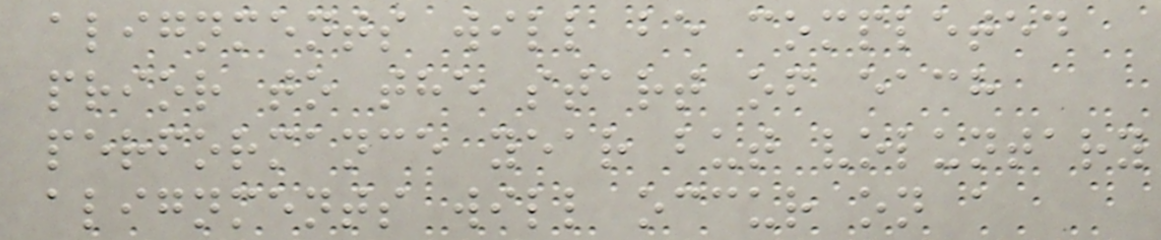alignments will be completed
prior to the start of each
performance year but voluntary
alignments will occur on a
